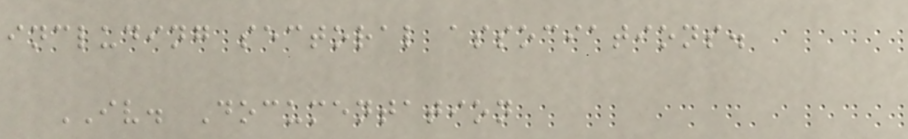including sectoral associations.
IV. Documentation
